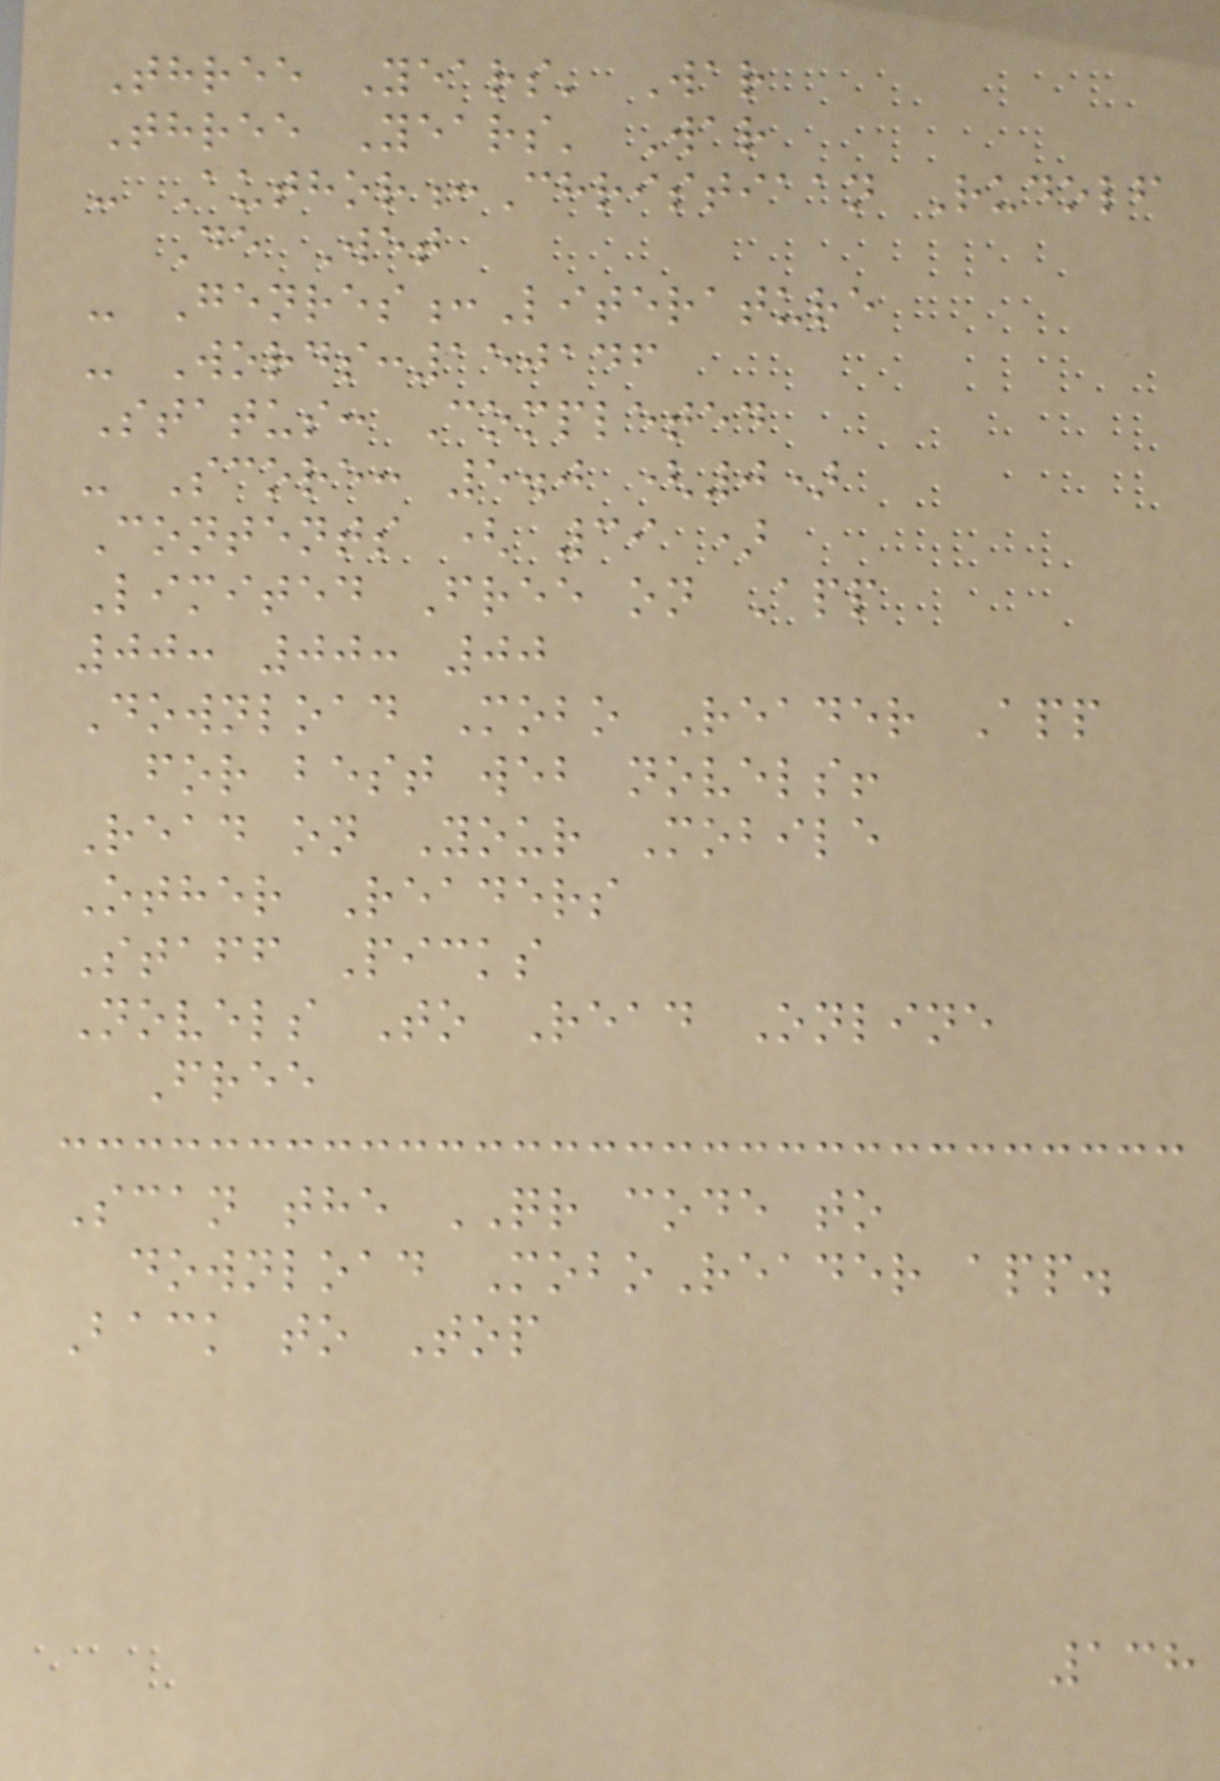Three Years' War
Three Years' War
- Author:Christiaan Rudolf
De Wet
- Genres:Literature
- Words:150146
Status: Completed
- Score: 5.0 (0)
Contents ( 39 )
Limited Free on App
00: 00: 00
Download Mobo Reader App
for best web novels!
Read on Your Mobile
Other Readers
Staff Picks
Novels To Read Online
Free
Scan the QR code to
download MoboReader app.
Back to Top
138
